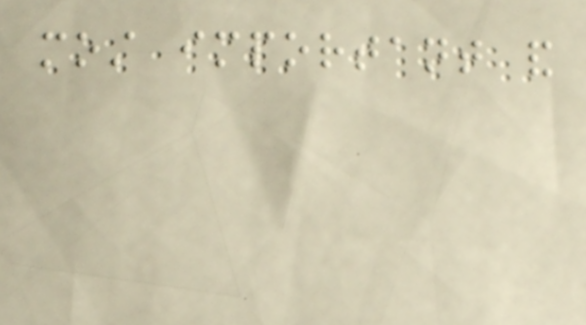most important and
